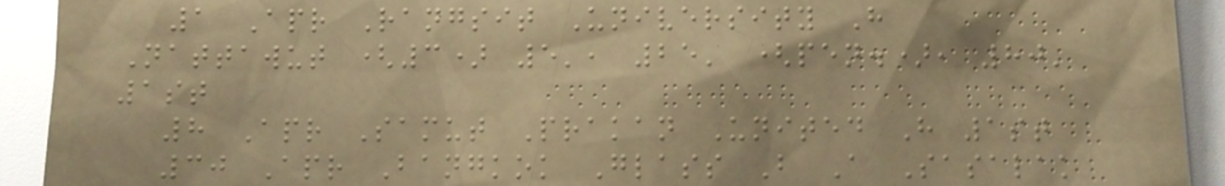1 Apr Rangsit University H
Nattawut (3) 5', 25' (pen.), 80'
1st
8 Apr Samut Prakan United H 1st
30 Apr Bangkok Glass B A Sasalak
